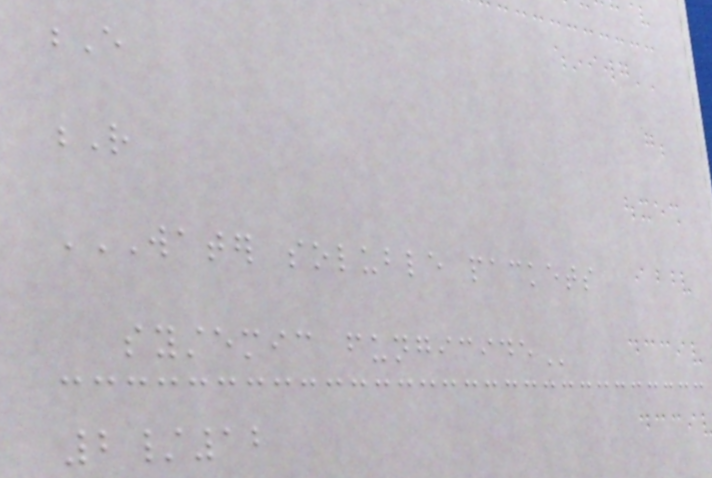E
R
WATER SOLUBLE PACKETS
SYSTEMIC FUNGICIDE
2/12
